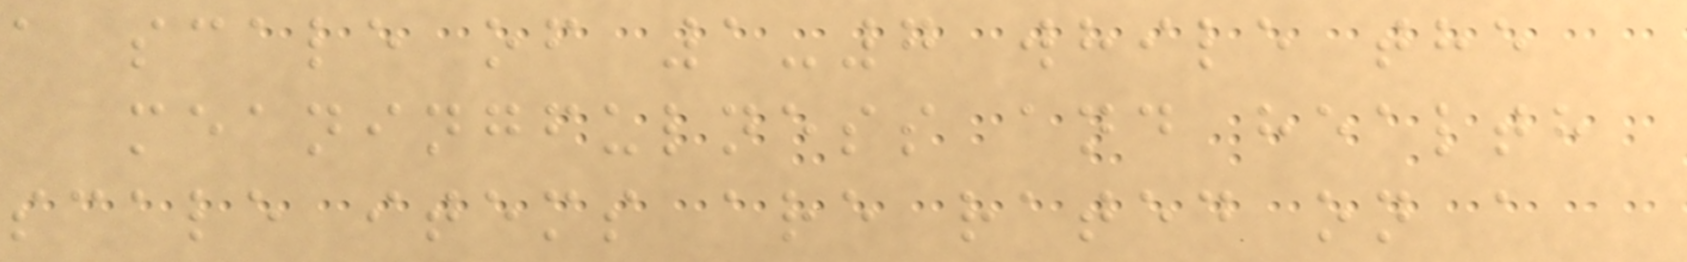a scale of 1-7 while the
meaningfulness and health
scale items are rated on a
